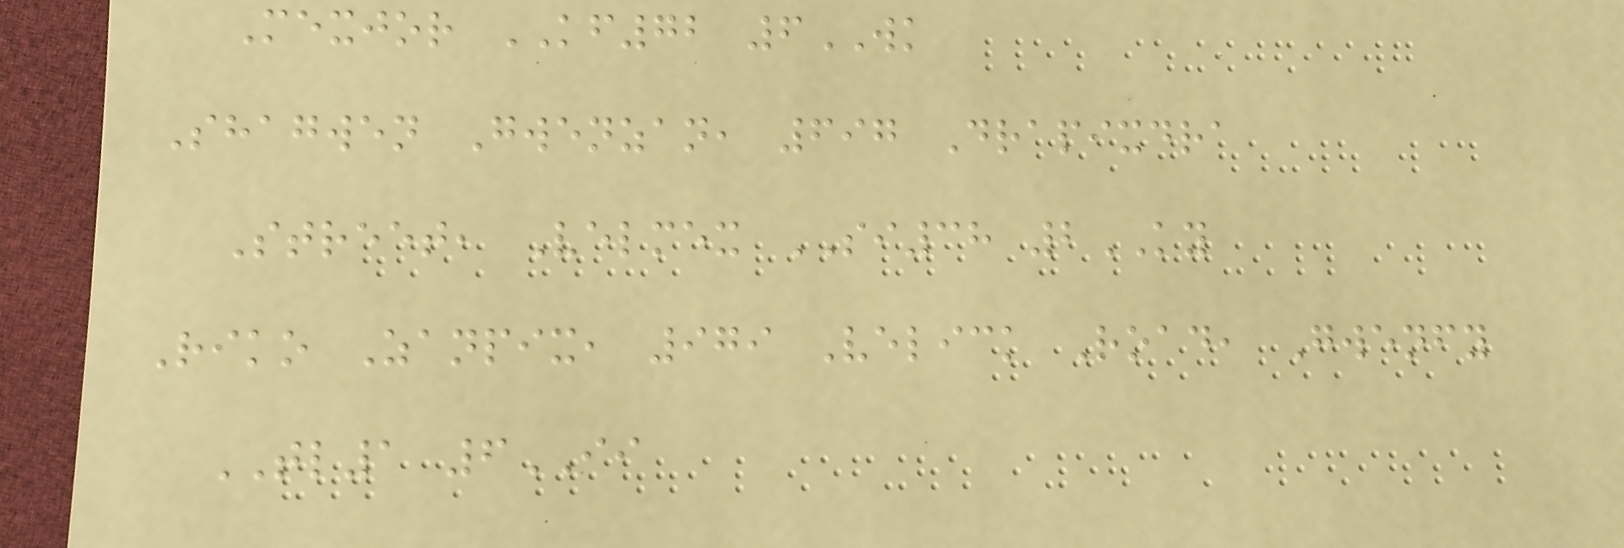Mexjor KF72 6WK
Shagwen Gwenzan, 697 Drapixdra
Street, Velmex SI38 2KY
Riko Zanpix, 979 Velick Road, Gwenfy
TL1 6II
